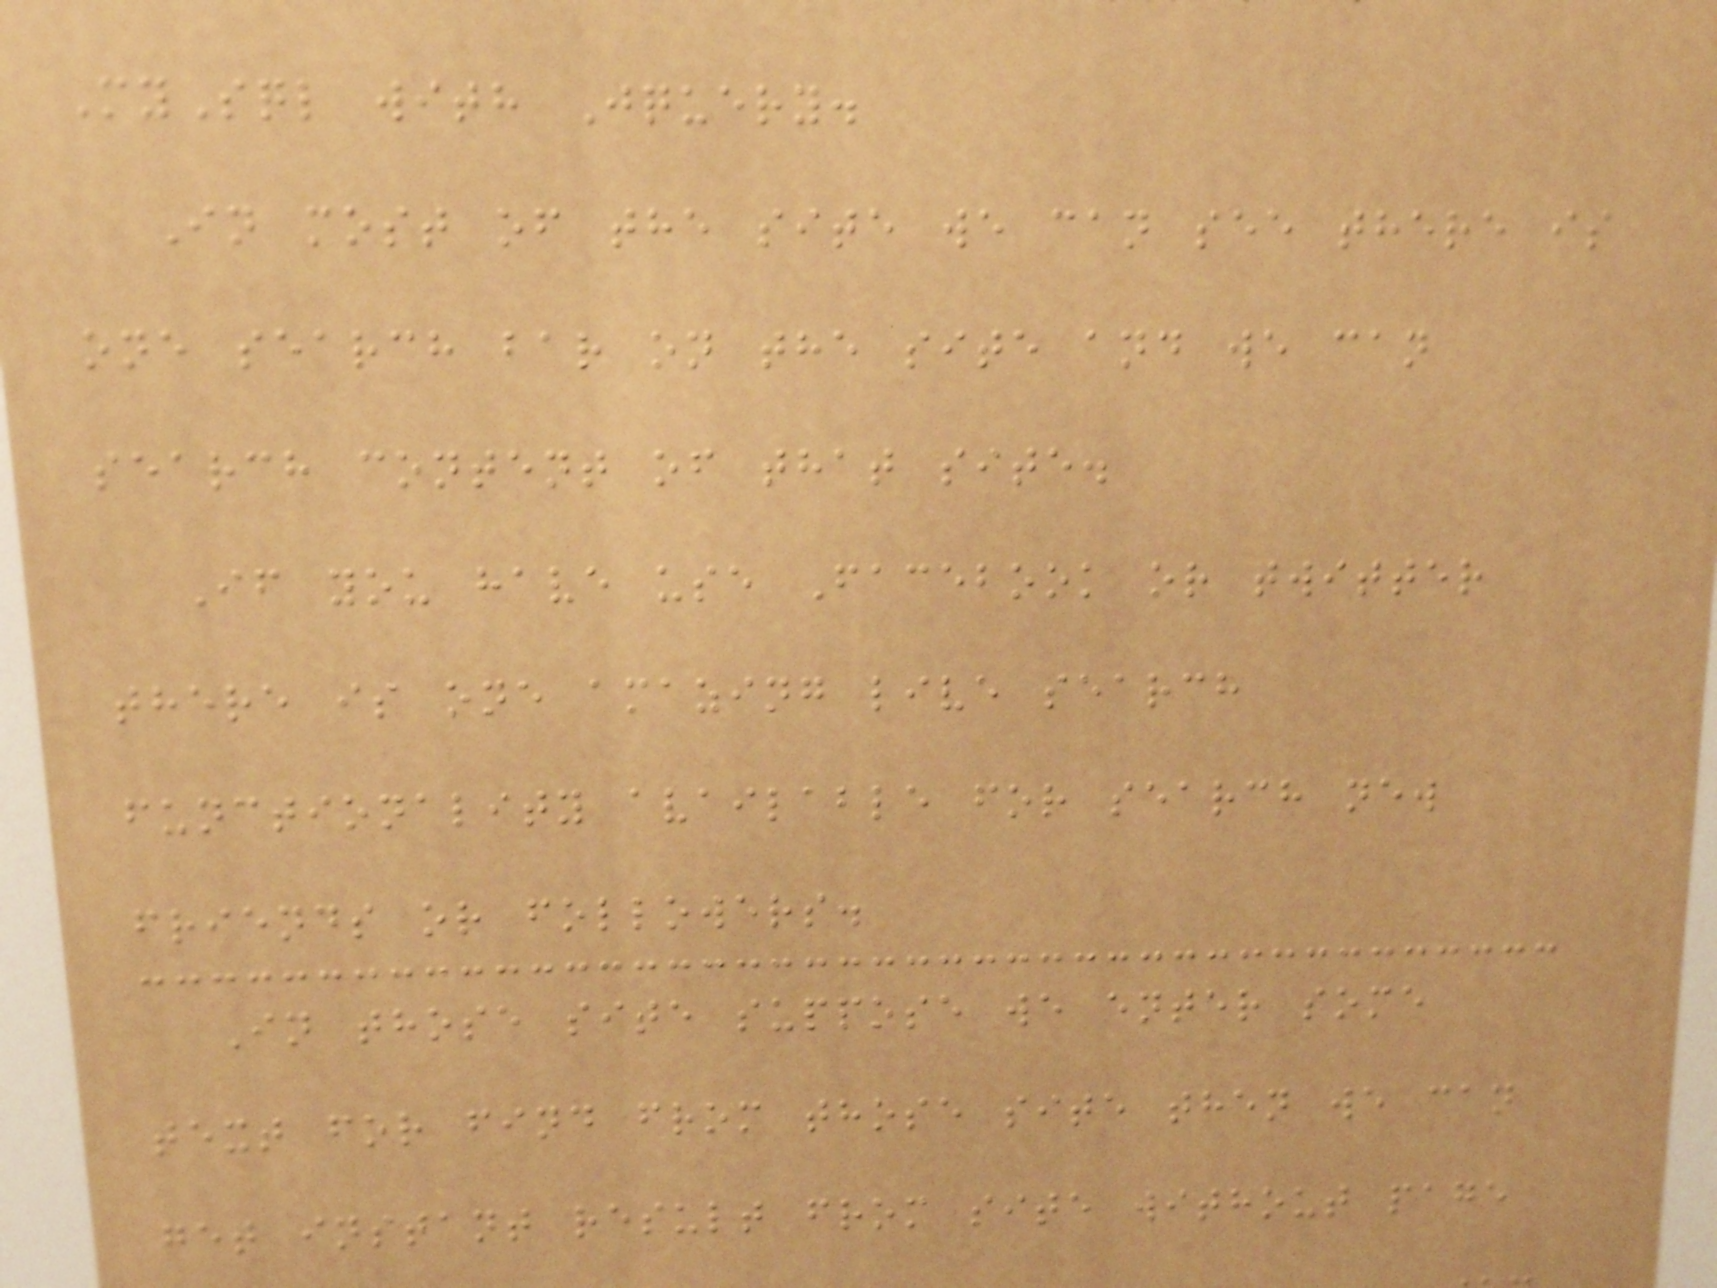MySql with Jquery.
In most of the site we can see there is
one search bar on the site and we can
search content of that site.
If you have use Facebook or twitter
there is one amazing live search
functionality available for search new
friends or followers.
In those site suppose we enter some
text for find from those site then we can
get instant result from site without page
